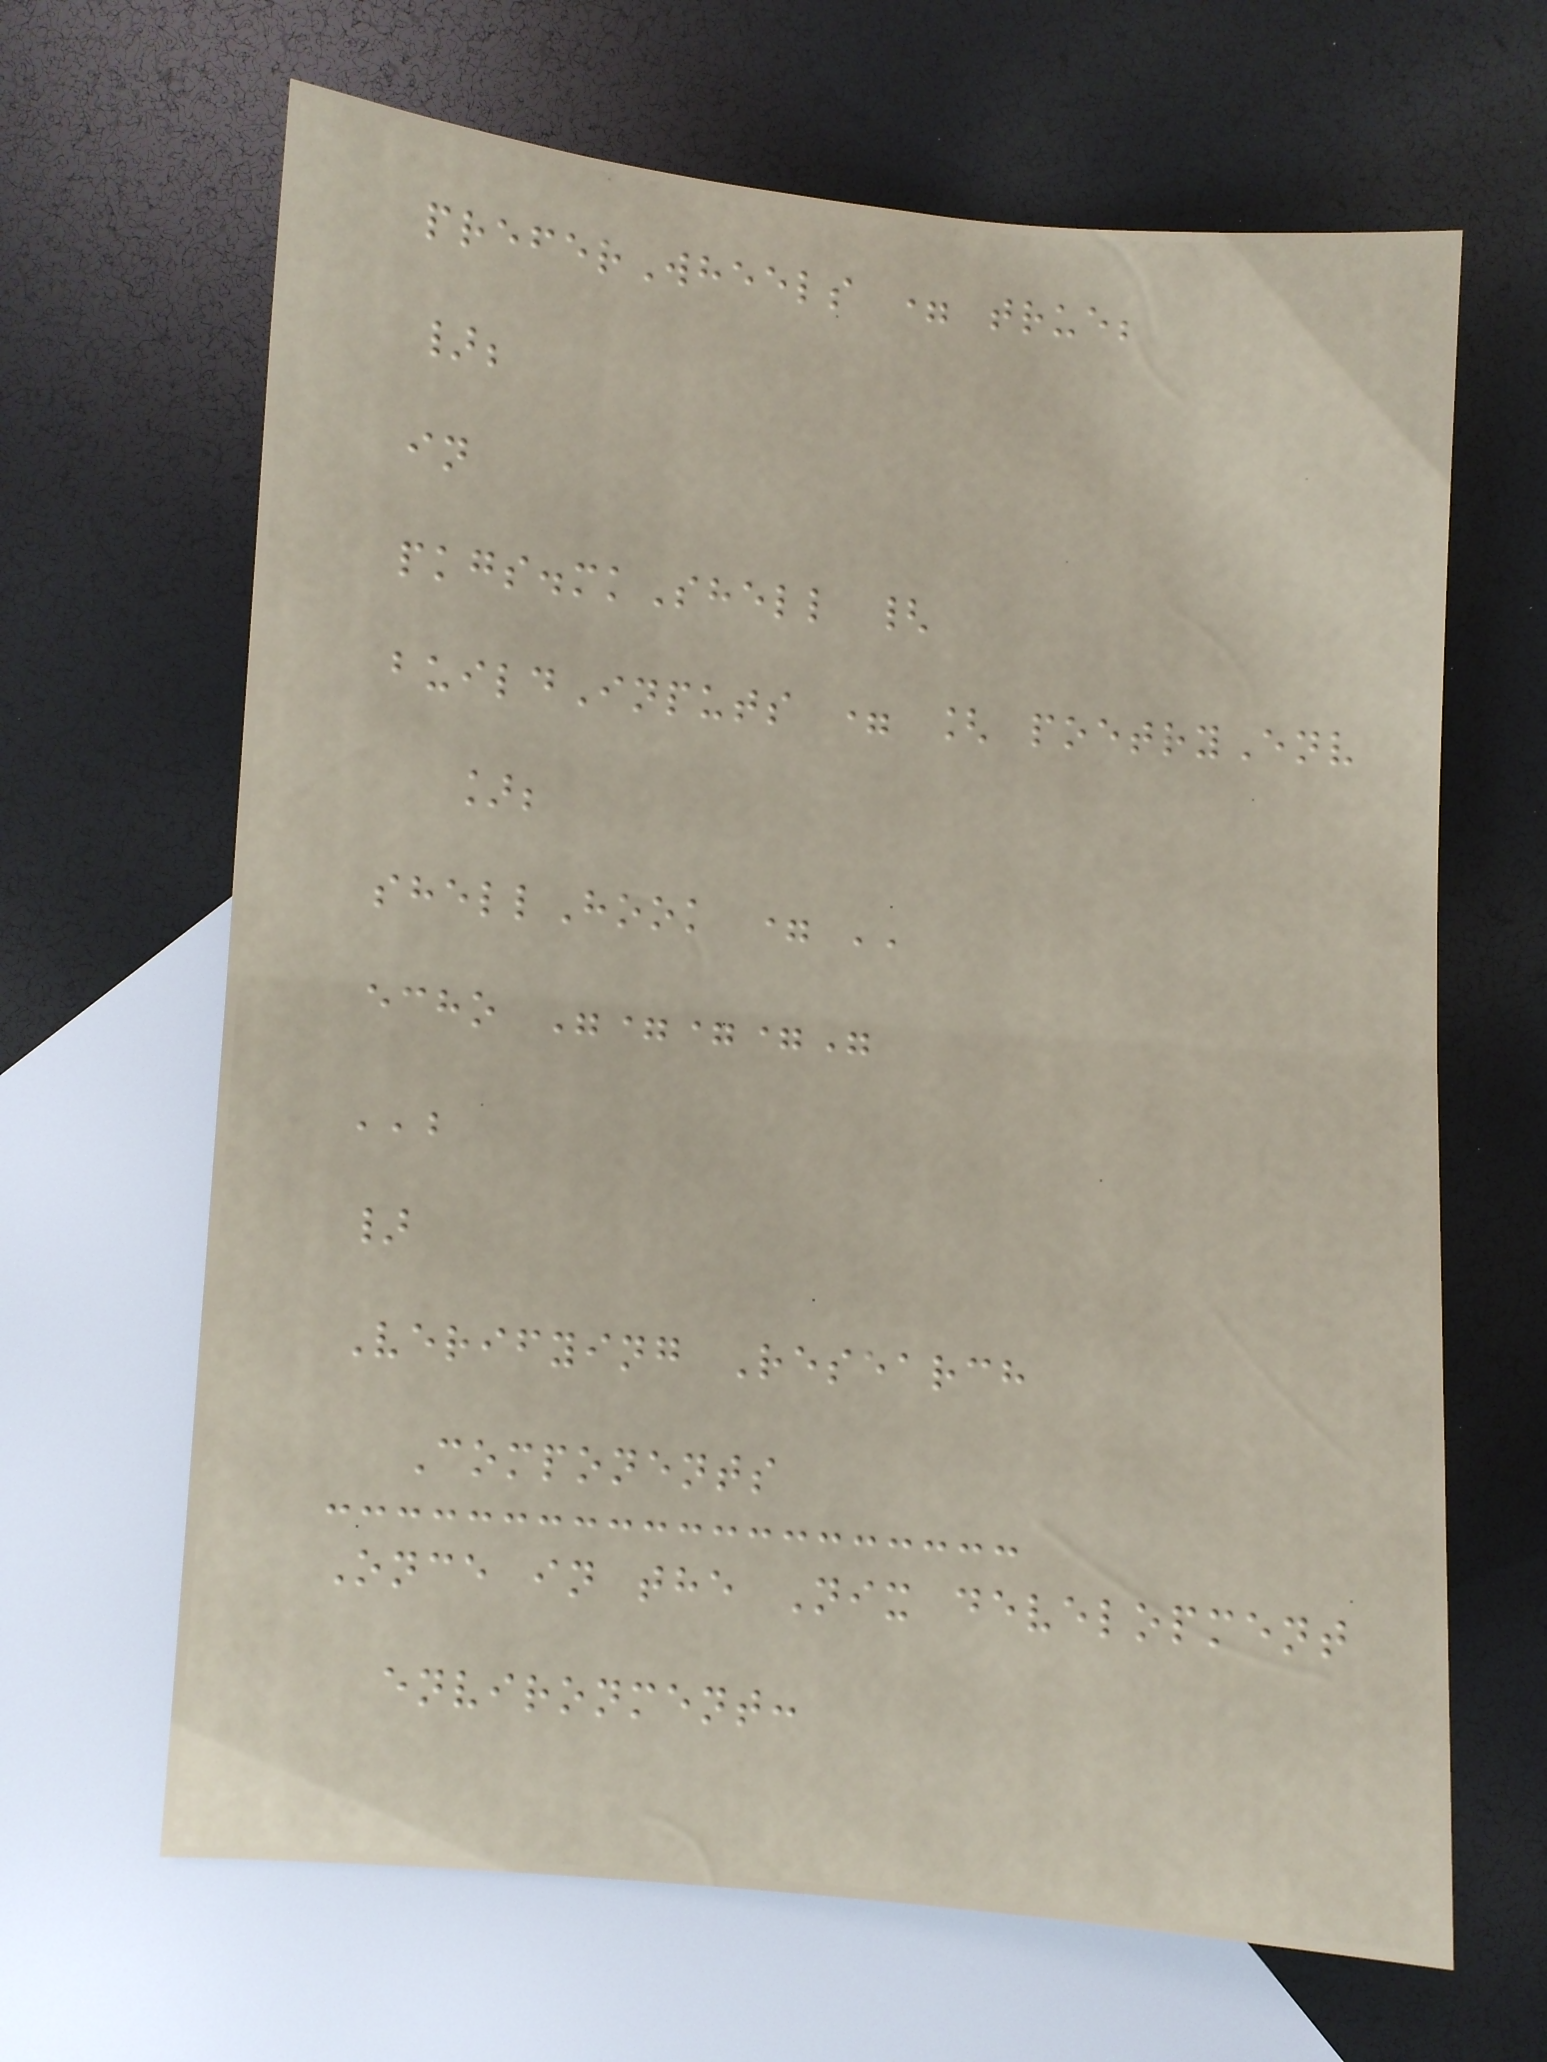preferWheels = true;
};
in
pkgs.mkShell {
buildInputs = [ poetryEnv
];
shellHook = ''
echo "==="
'';
}
Verifying Research
Components
Once in the Nix development
environment:
